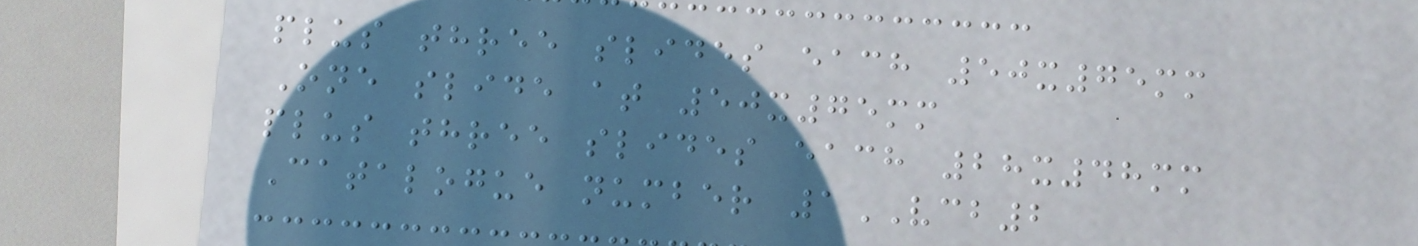plus three slides each 50x75mm
One slide at 50x75mm
plus three slides each 28x48mm
Catalogue number 1VCB2
